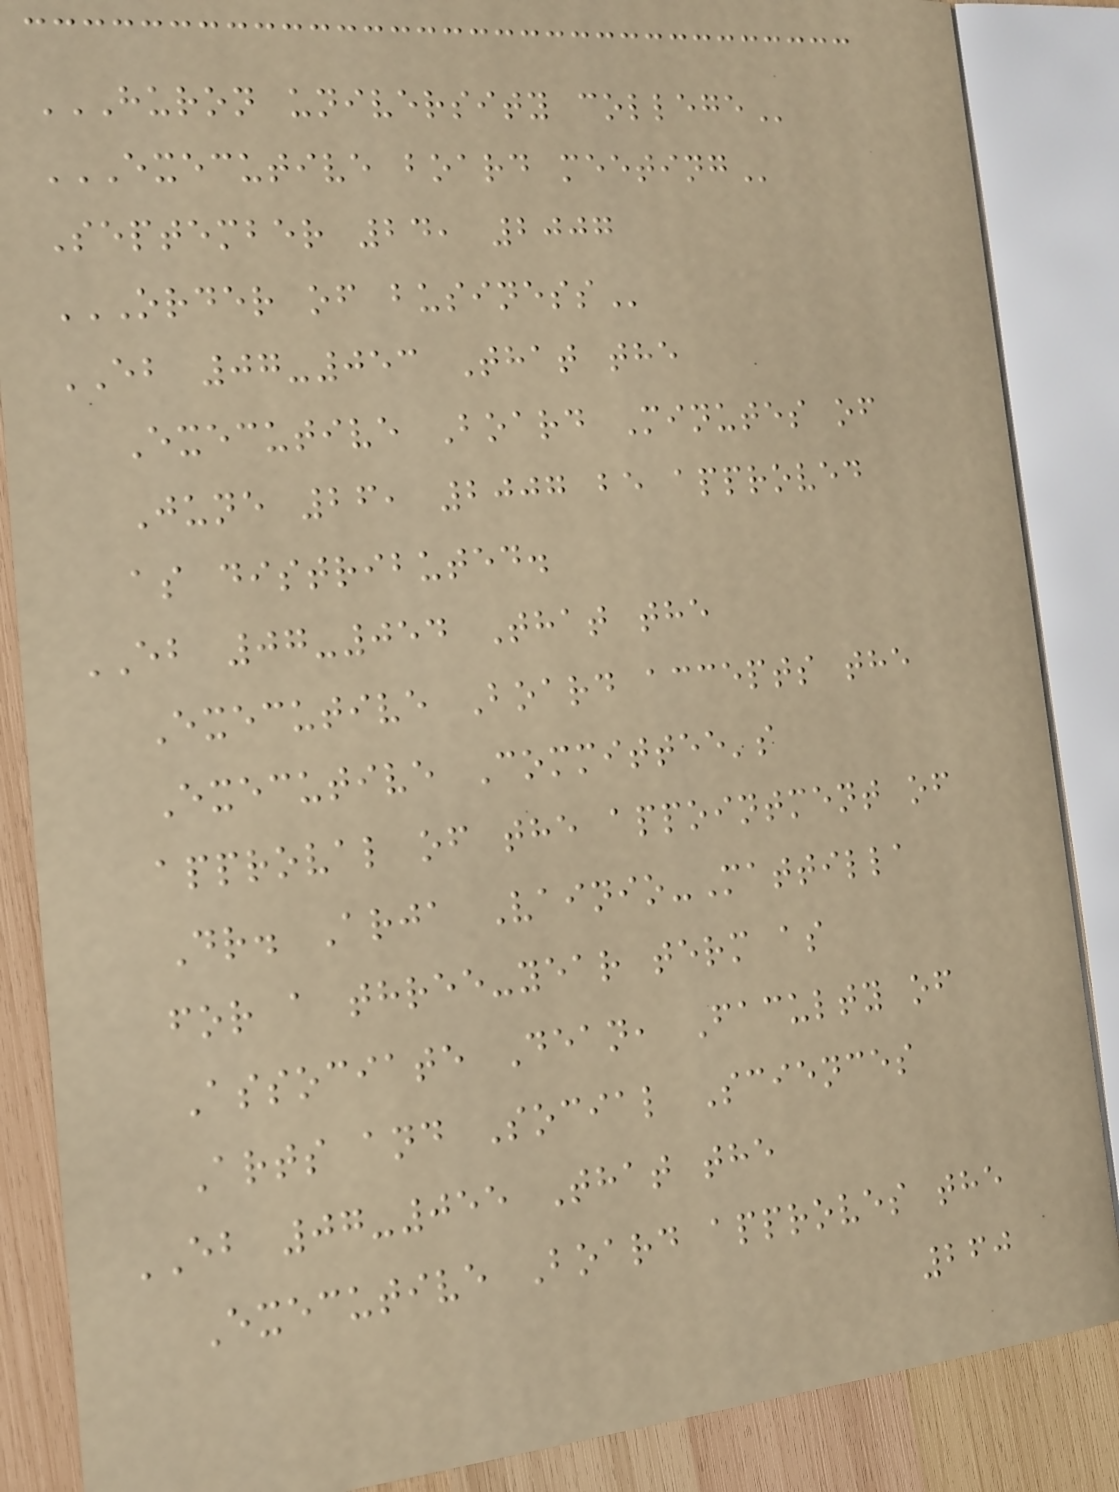HURON UNIVERSITY COLLEGE
EXECUTIVE BOARD MEETING
September 24, 2007
ORDER OF BUSINESS
EB 07-053 That the
Executive Board Minutes of
June 26, 2007 be approved
as distributed.
EB 07-054 That the
Executive Board accepts the
Executive Committee's
approval of the appointment of
Dr. Arja Vainio-Mattilla
for a three-year term as
Associate Dean, Faculty of
Arts and Social Sciences
EB 07-055 That the
Executive Board approves the
260
